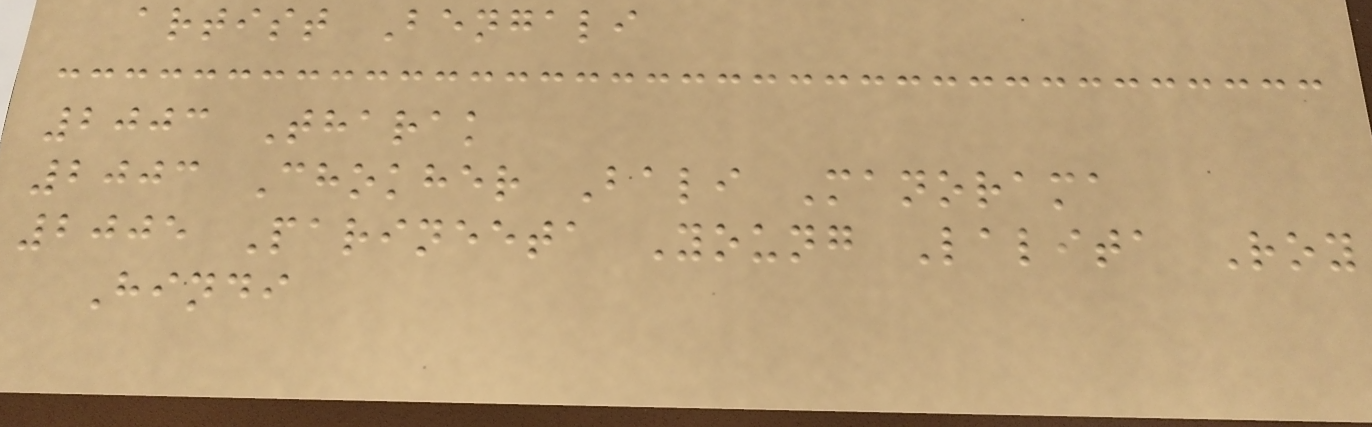artist Bengali
2003 Tharak
2003 Chokher Bali Manorama
2005 Parineeta Young Lalita Roy
Hindi
